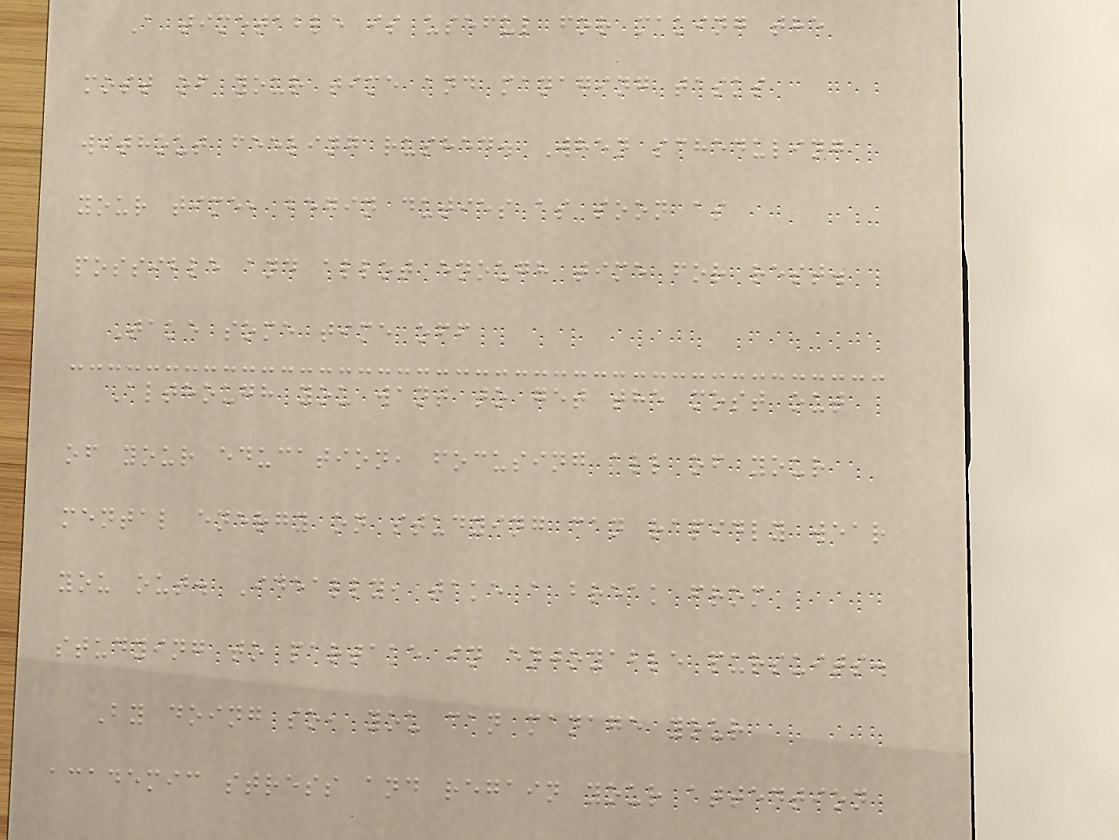A timetable is useful for making the
most of your time and managing tasks
without feeling rushed. When scheduling
your time, begin duties as soon as
possible and allot enough time for rest.
Take some time off
Although you want to get the most out
of your education, focusing all of your
mental energy on studying can rapidly wear
you out. Ideally, take a break from
studying to partake in enjoyable pursuits.
By doing so, you can manage your
academic stress and regain your attention
